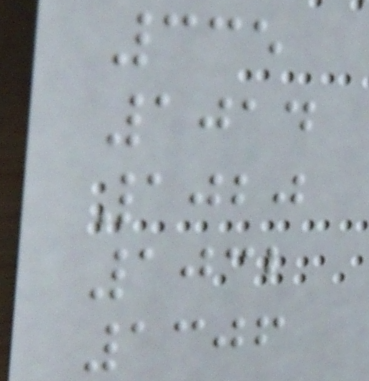335
1014
1020
1032
1306
